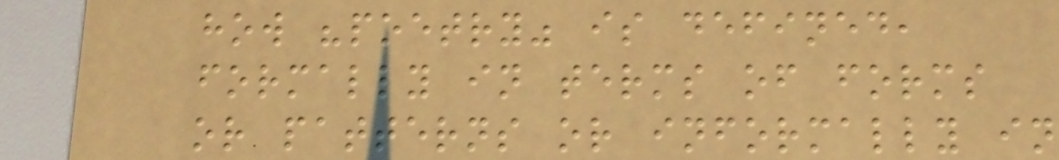how "poetry" is defined,
formally in terms of forms
or patterns or informally in
